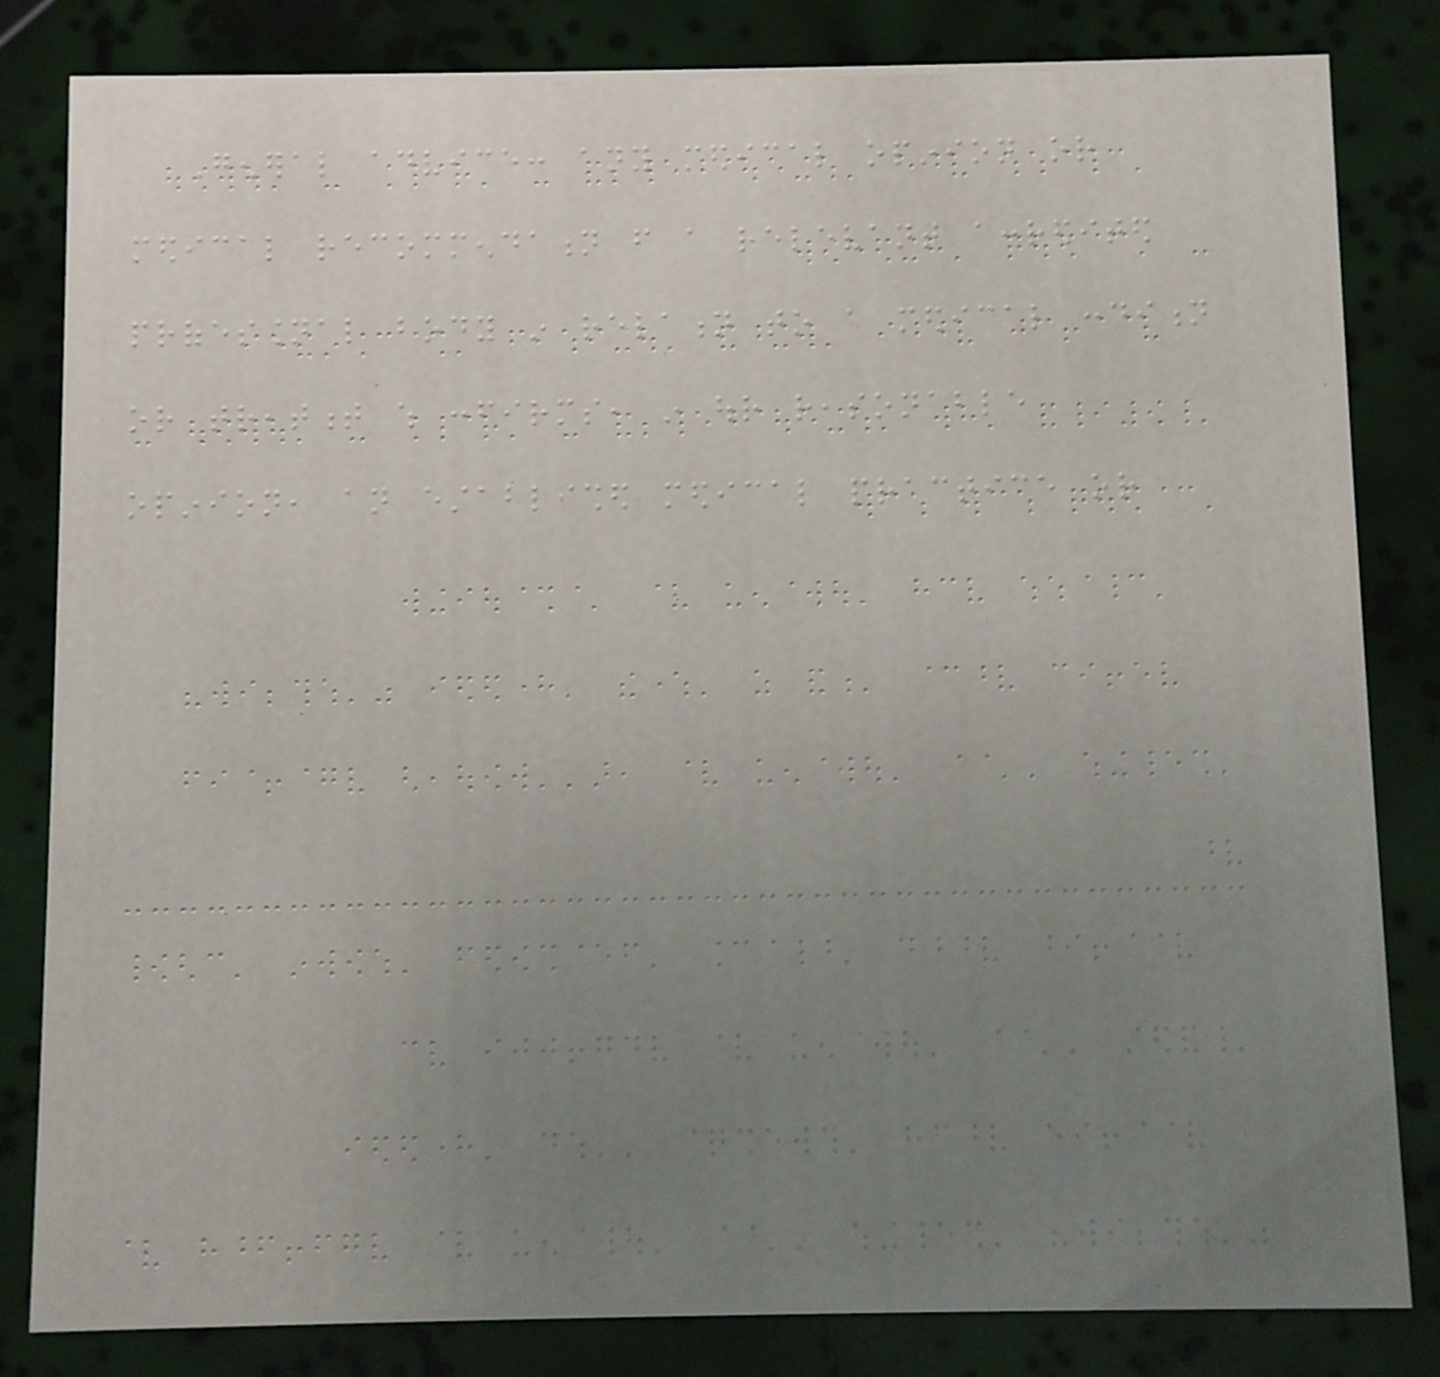General advice: any medical opinion or
medical recommendation from a relevant accredited
professional body in relation to a medical condition
or treatment which confirms, in our reasonable
opinion, an established medical practice or
